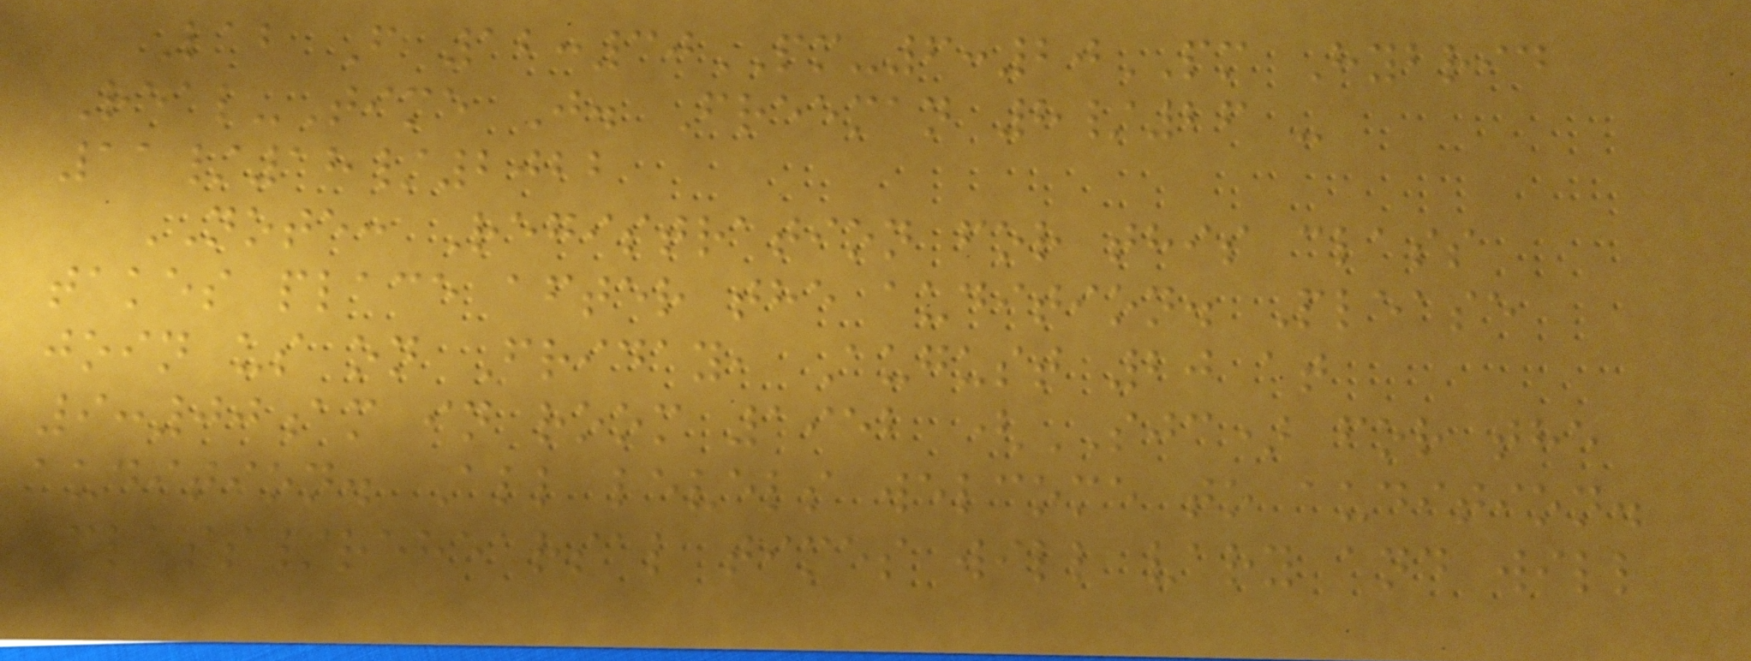Lab F 12:30PM-6:20PM Hybrid
Real-Time J. Freeman 8/26 -
11/18/2022
NOTE: Registration for this class
takes place after the audition. Please
join us on Friday, August 20 at
9:00am in room 1952 (SJC) for the
audition. All levels welcome to audition.
Class/rehearsal times will vary and will
